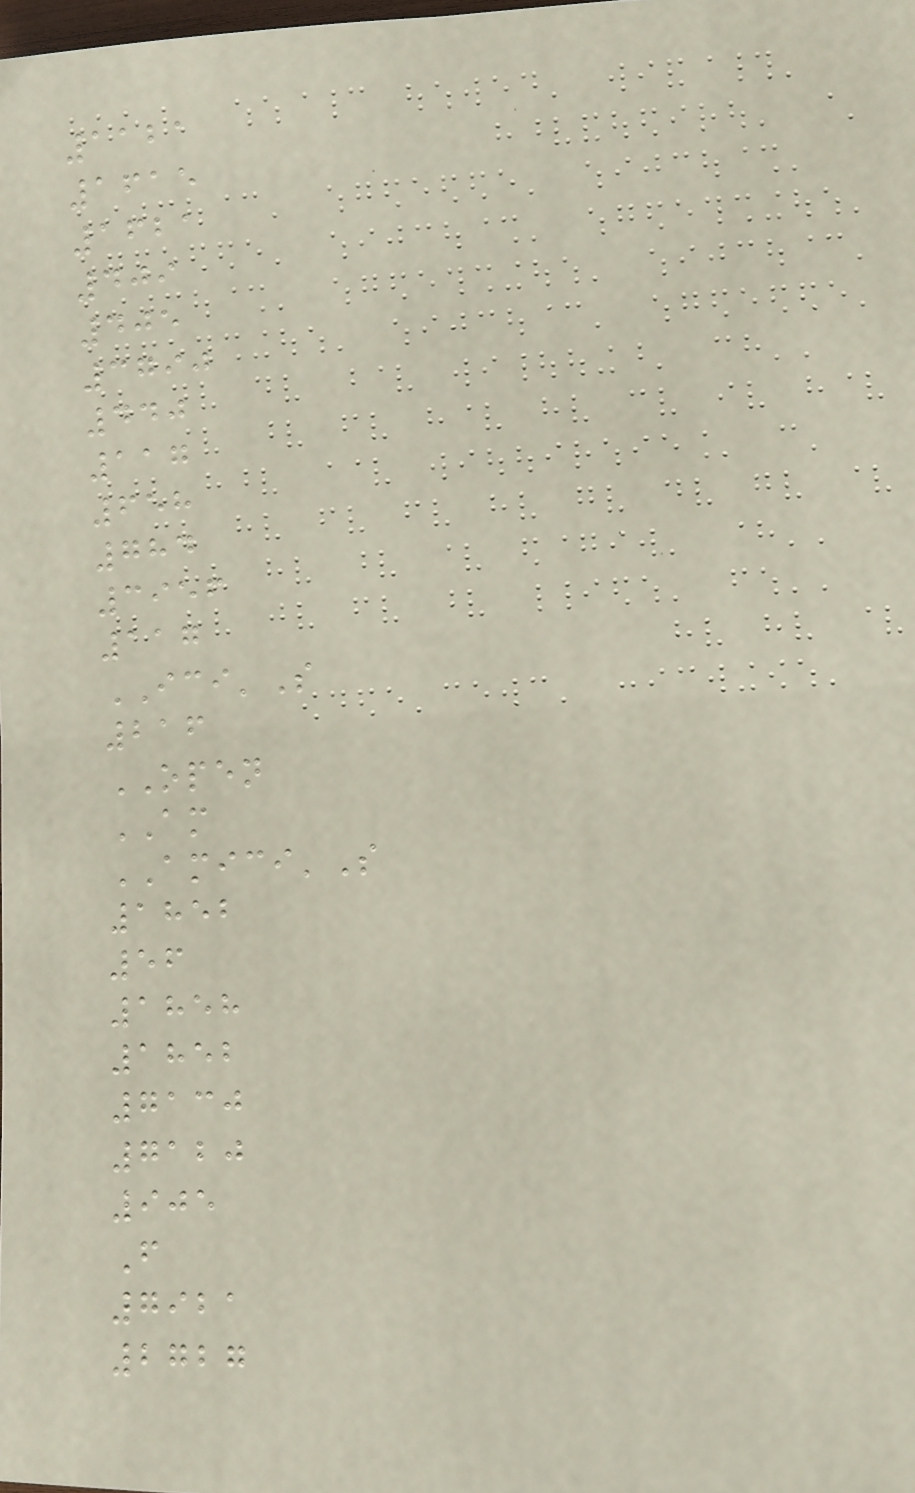1121
1615
1621
409
405
3790
440
117
658
784
3956
117
ICI'S
216
OPEN
AM
AMICI'S
1852
56
1858
1852
7130
7120
905
F
7921
2727
